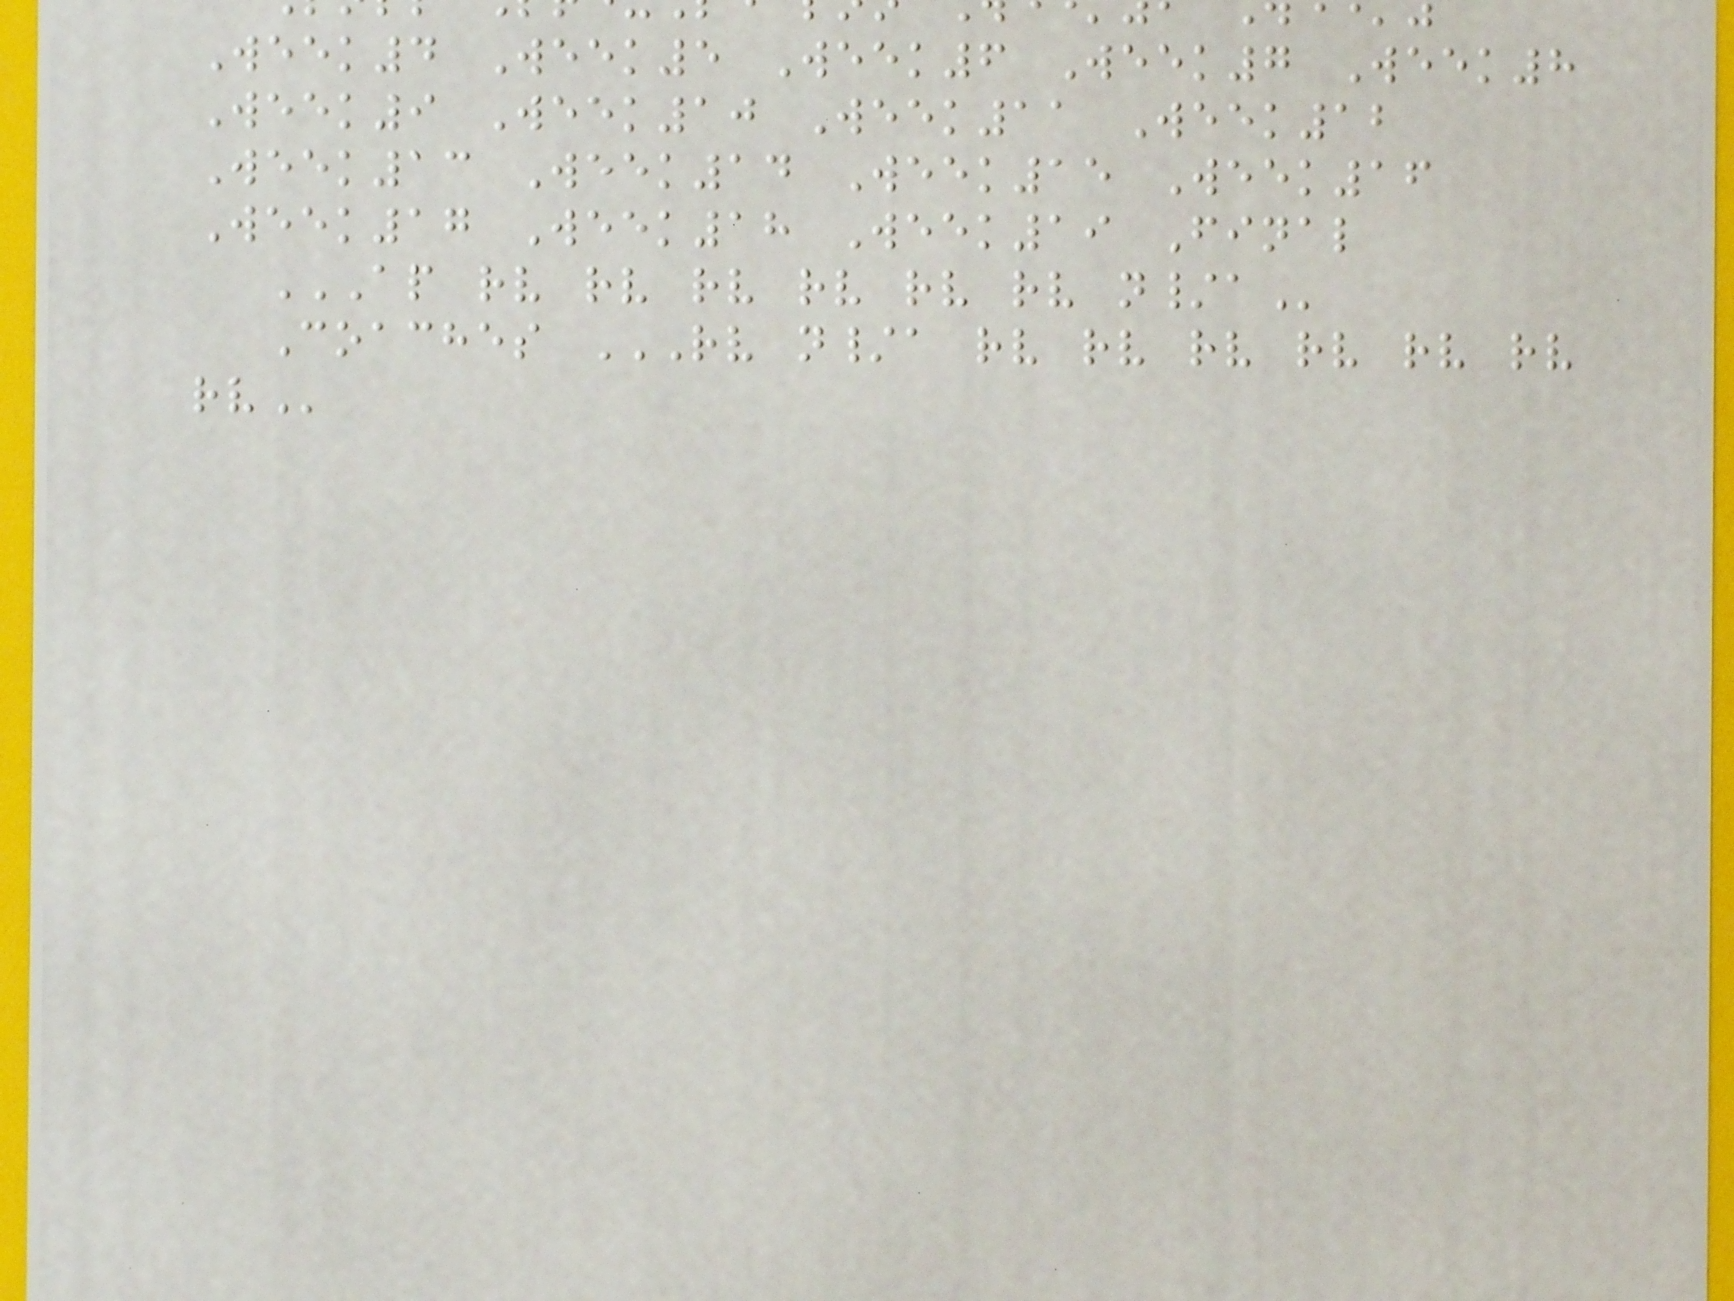Week4 Week5 Week6 Week7 Week8
Week9 Week10 Week11 Week12
Week13 Week14 Week15 Week16
Week17 Week18 Week19 Final
AP RV RV RV RV RV RV N/A
Coaches RV N/A RV RV RV RV RV RV
